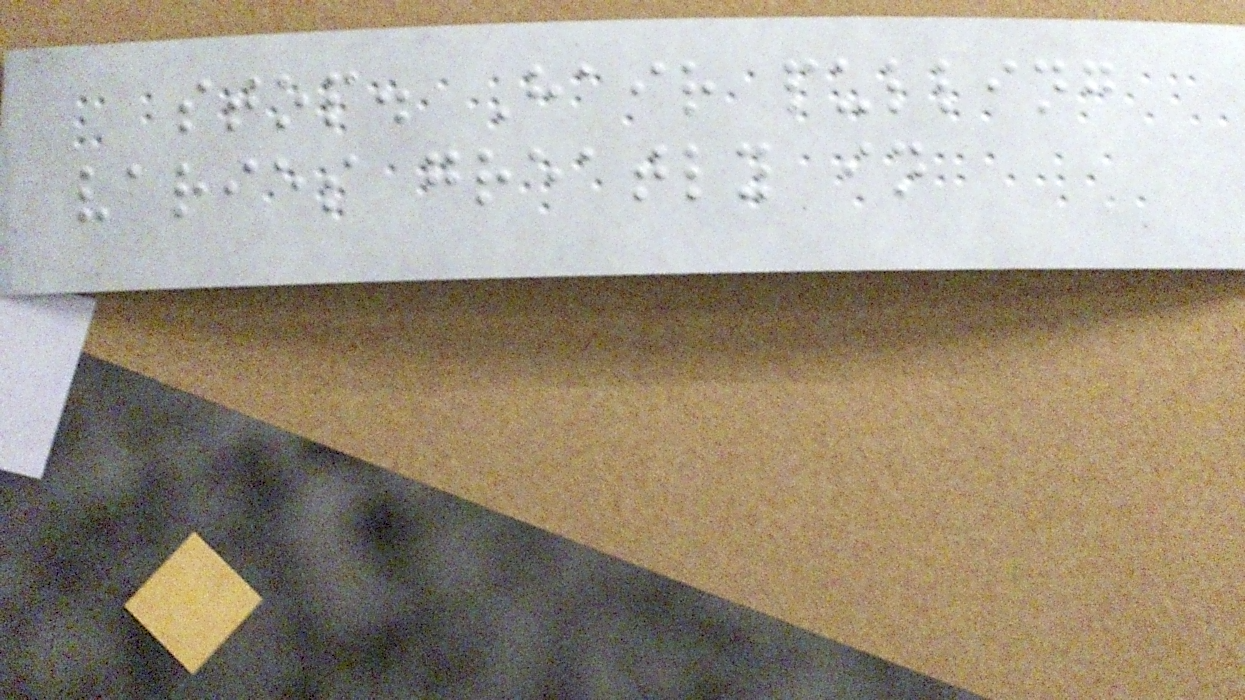stop. Hair pulling
varies greatly in
